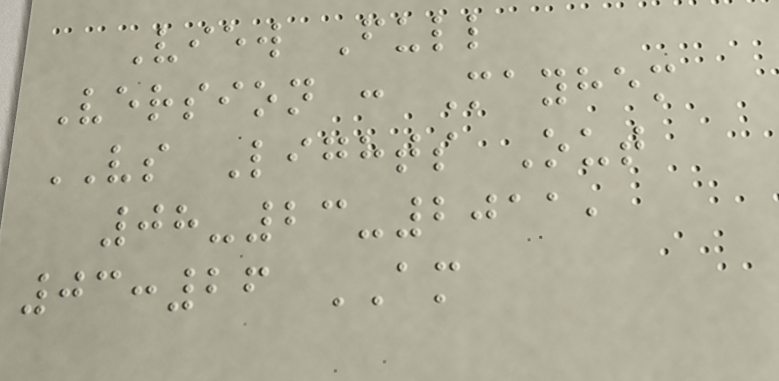View Full
Version : Mayhem
VS Lights Out
08-23-2011,
03:26 AM
